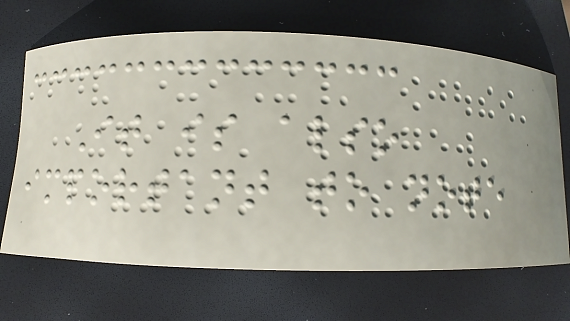It is also
important to note
